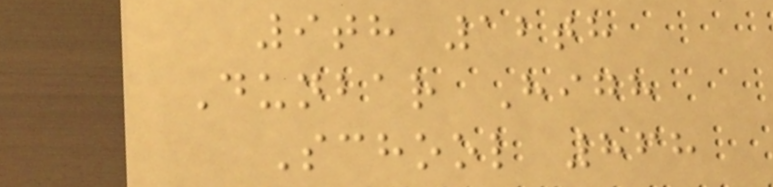9th 12th
Dunbar High
School 868
